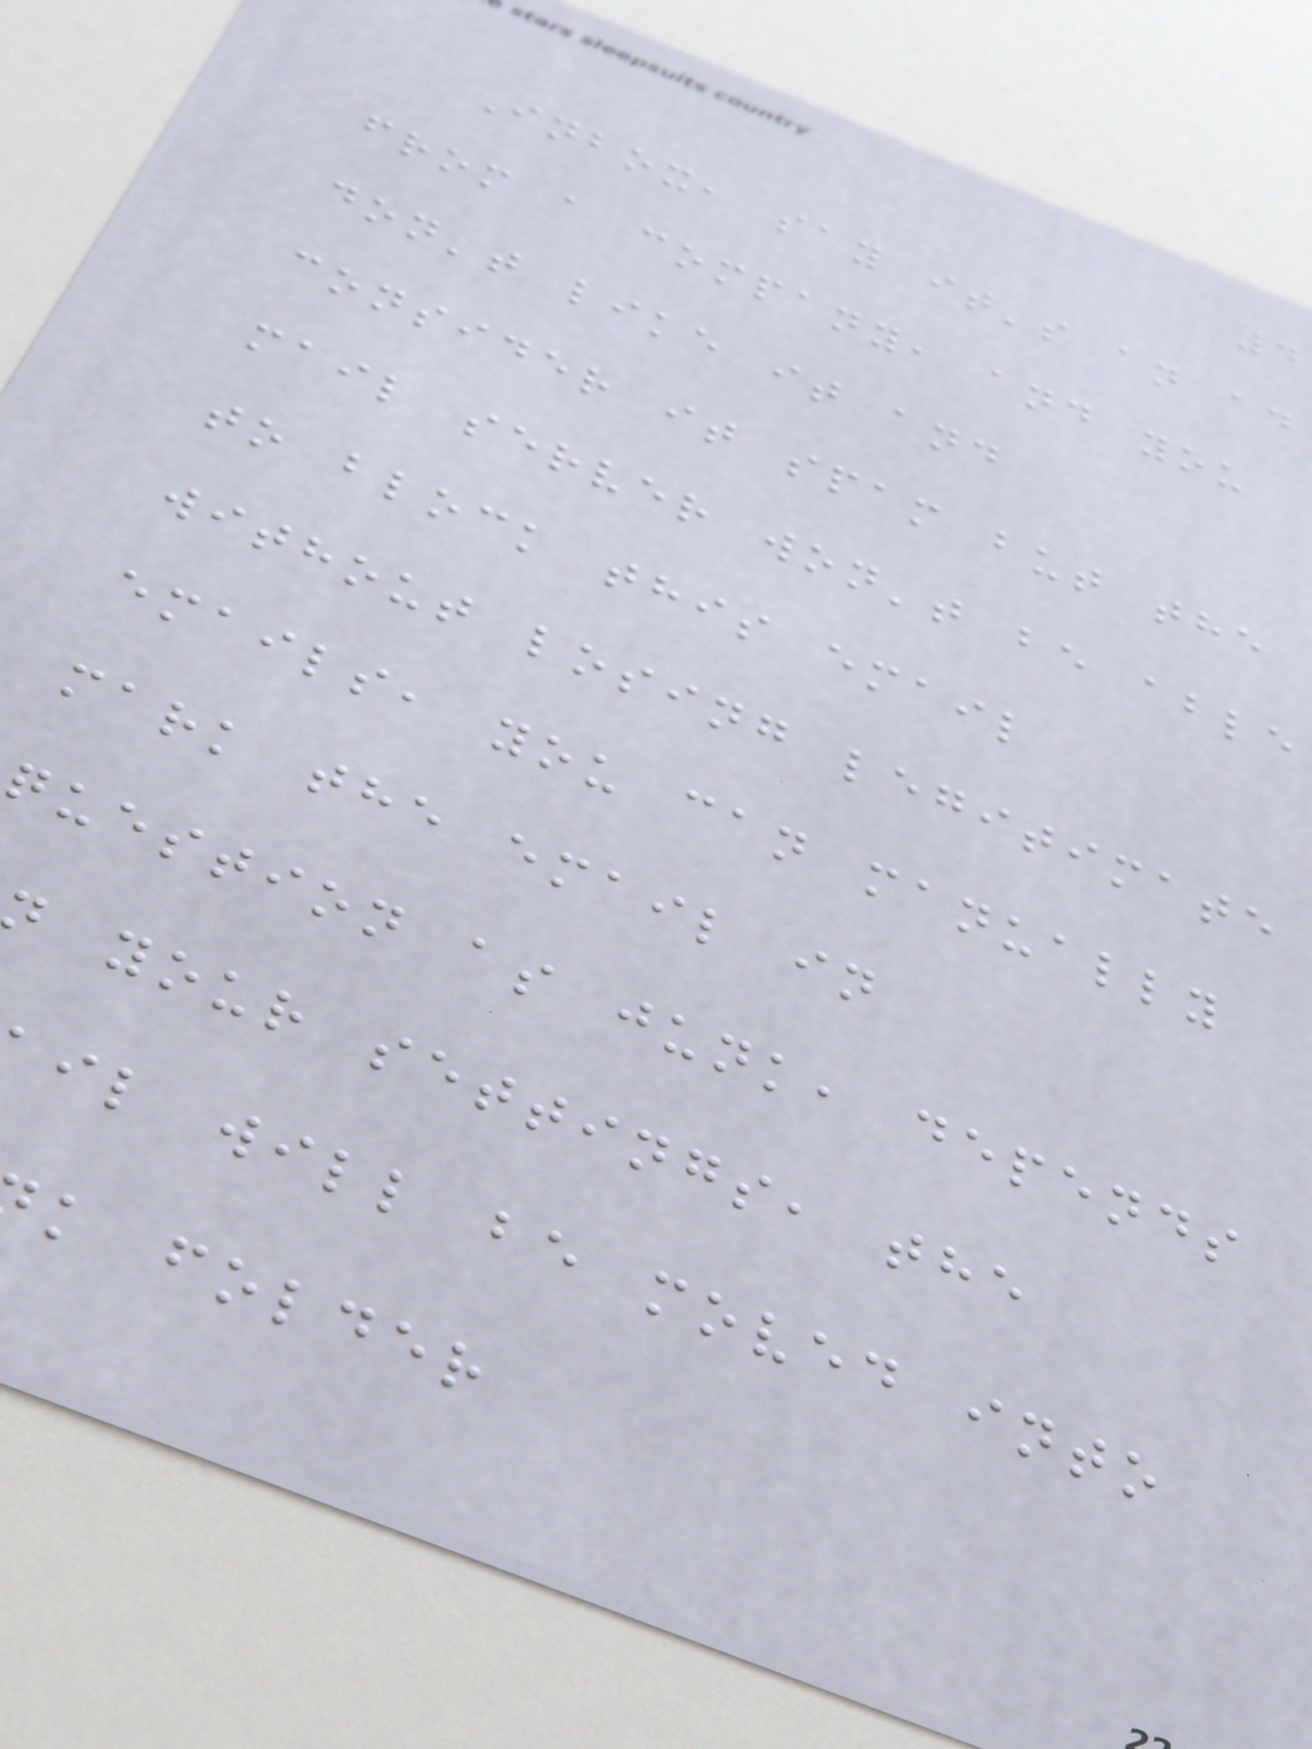Inbox, say it's an ad
from a company, and you
don't like it and
consider it spam but the
mail server won't be able
to block this email
without losing legitimate
emails, you can manually
mark the email in
question as junk, depends
your settings, the
il will be moved into
k folder
